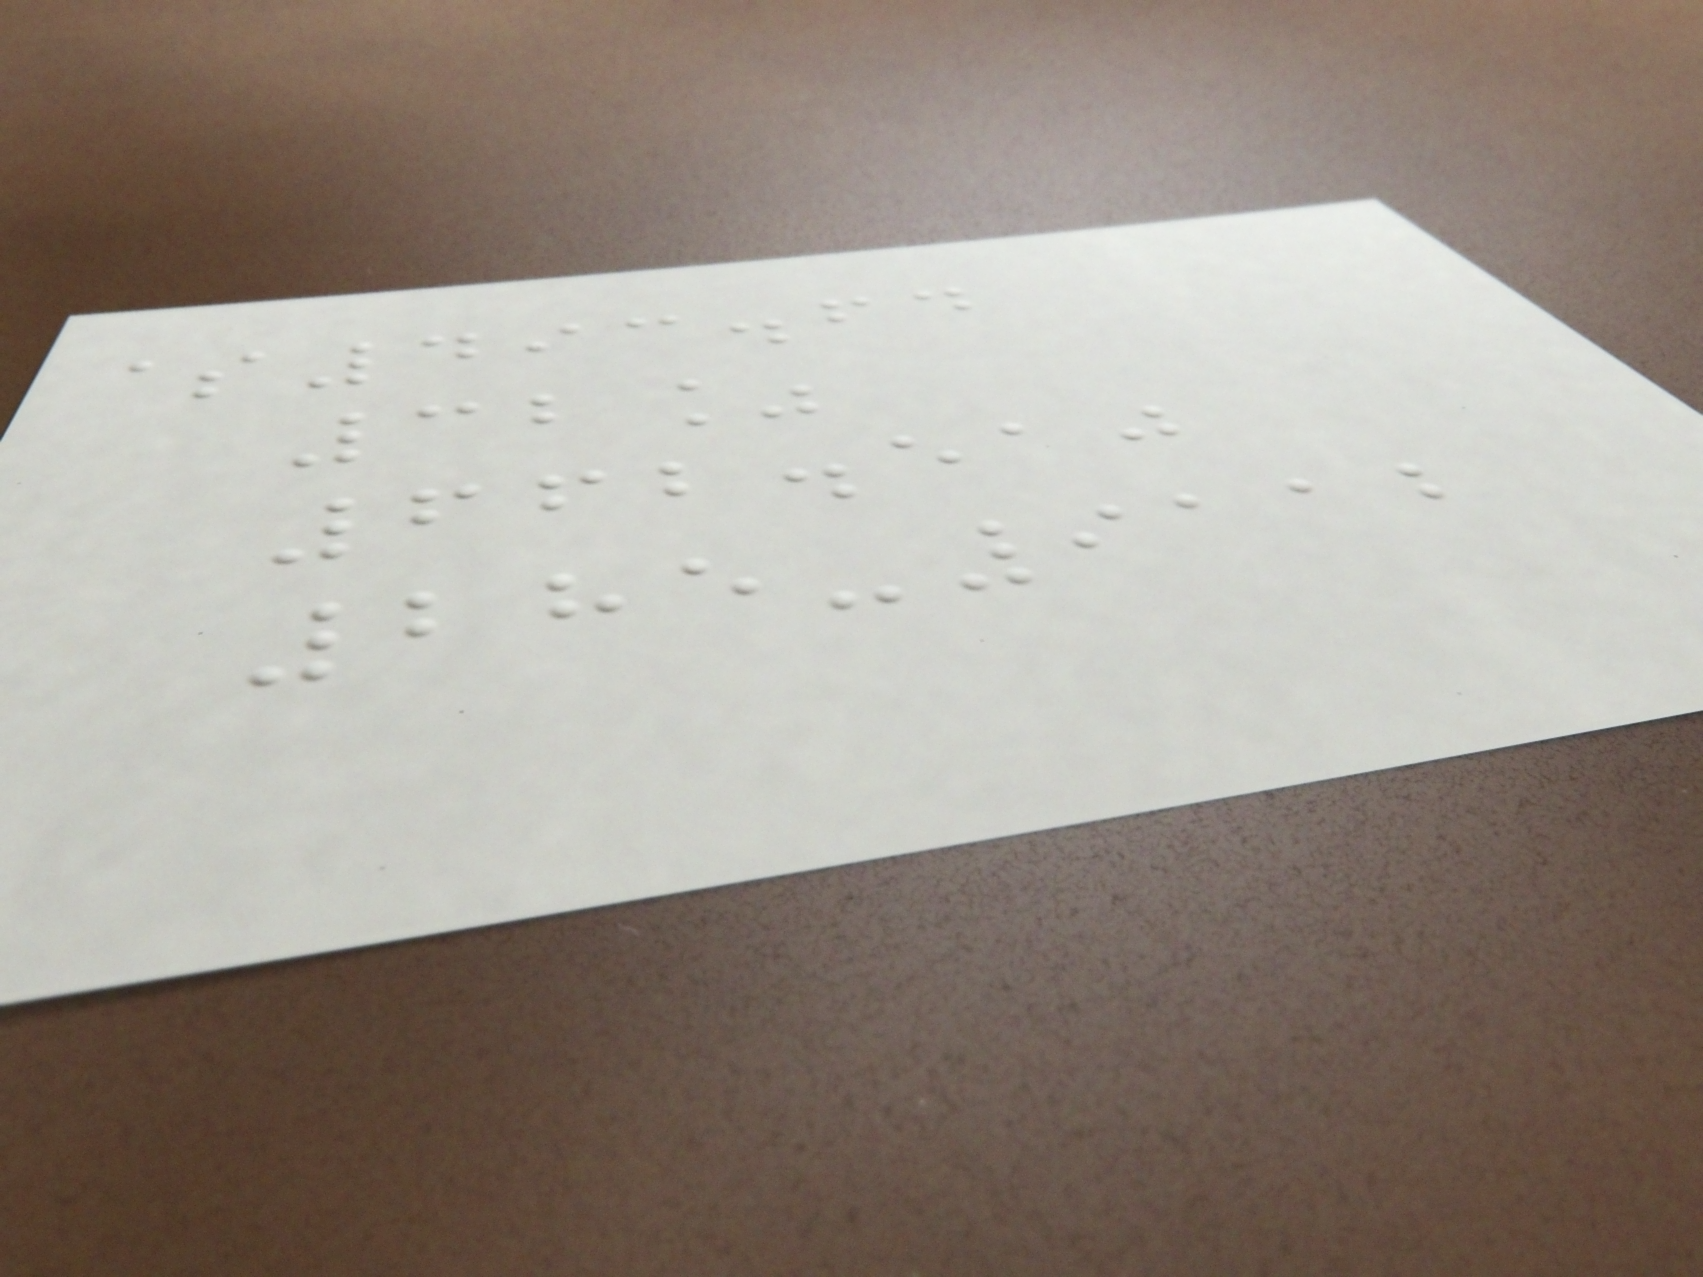$493.64
32%
662.510
285-9112
